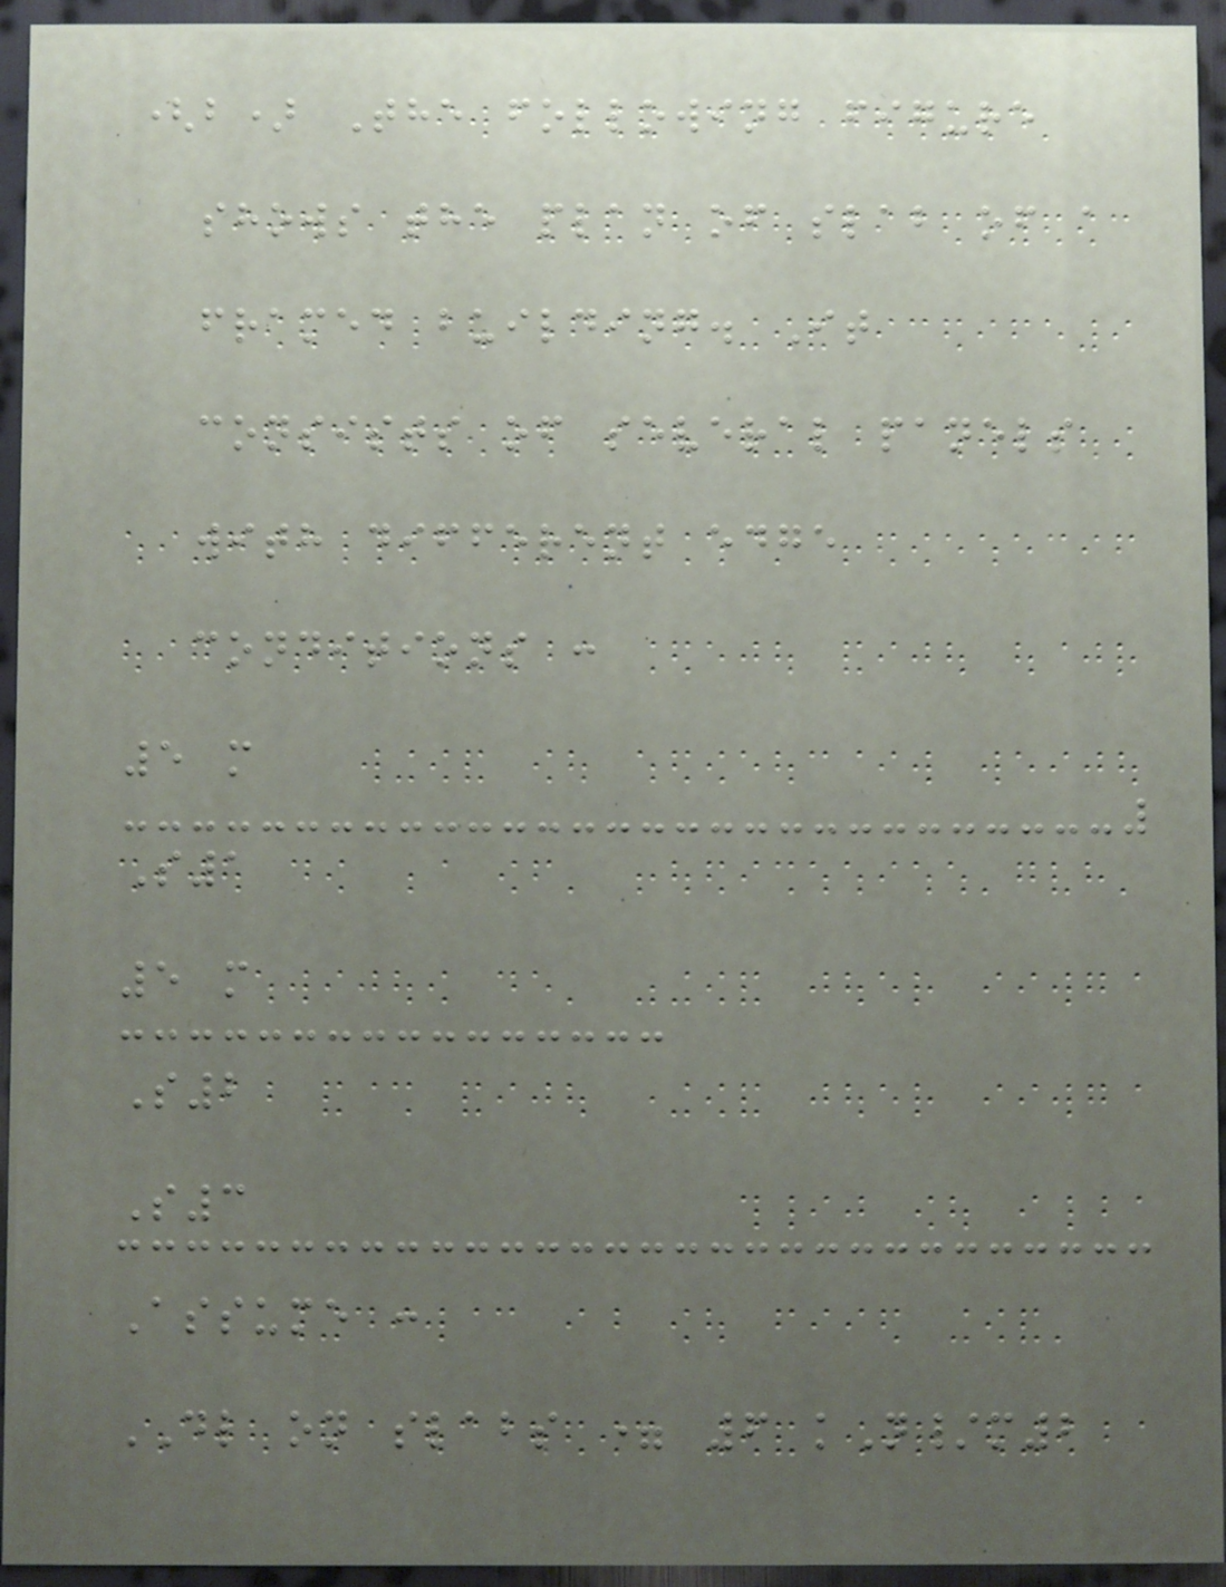(b) The following figure
shows the plan of slab of a
framed building. It
consists of several panels
with different edge
conditions :
5 m
S1
5 m
S2
S3
Assume :
DL on slabs = 6 kN/m2
